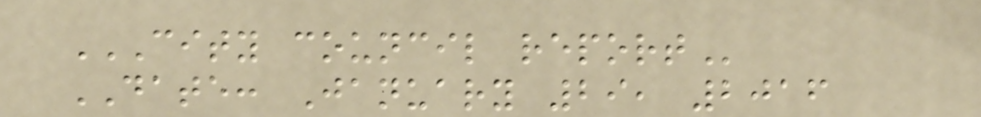CITY COUNCIL REPORT
DATE: January 29, 2016
